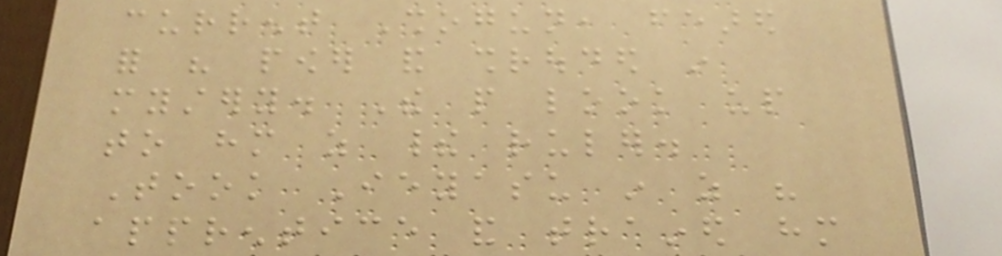current Shogun, feared
for his power and shrouded in
mystery. The people look up
to him as their ruler.
Took Ieyasu in as his
apprentice and trained him
